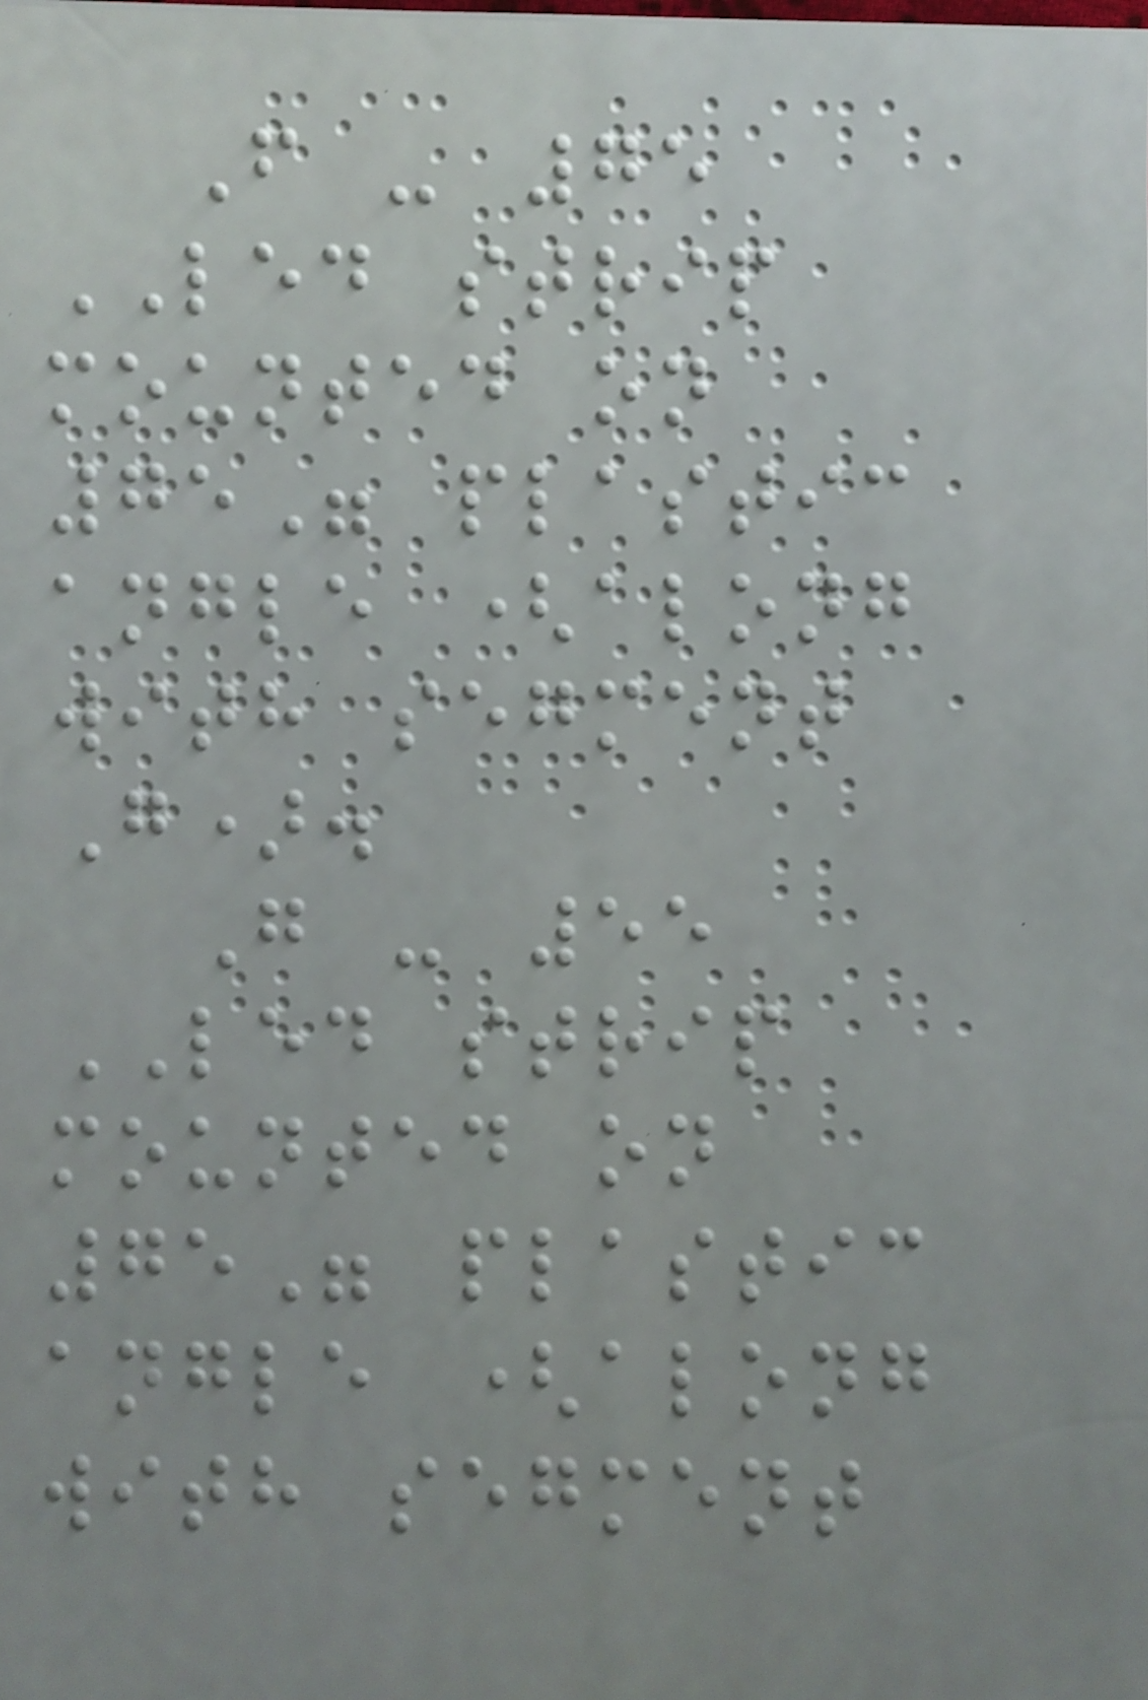F - 75
LED strip
mounted on
75" plastic
angle (along
with segment
G).
G - 55
LED strip
mounted on
75" plastic
angle (along
with segment
